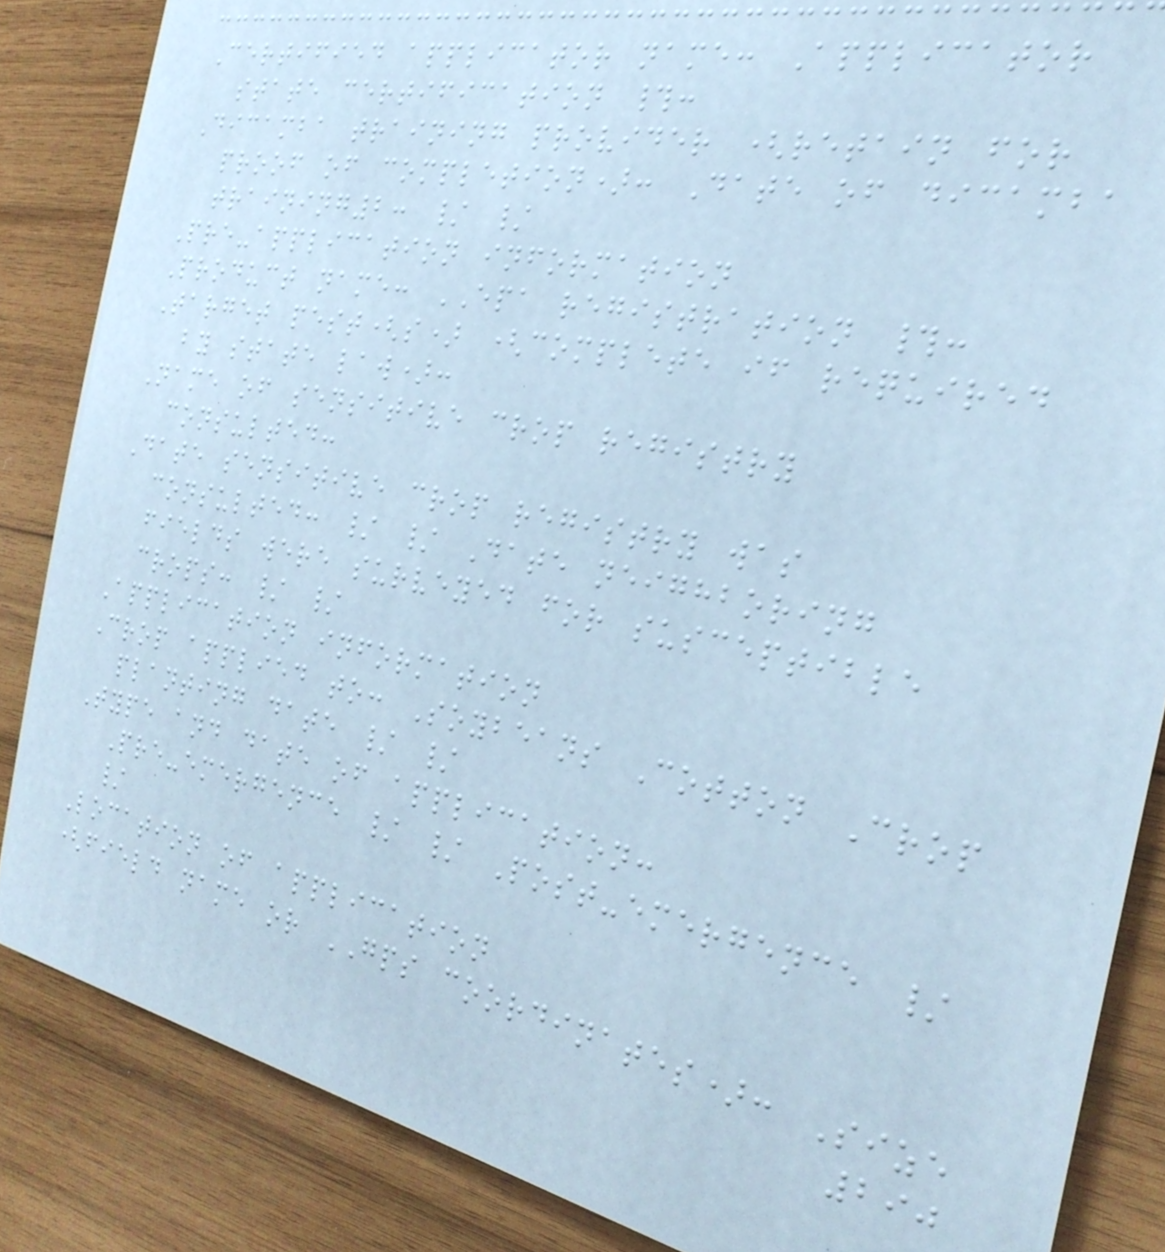Certified applicator name: Applicator
state certification #:
Dicamba training provider (retain for
proof of completion): Date of dicamba
training2: / /
Pre-application information
Product name: EPA registration #:
Target pest(s) (complete if required
by state law):
Name of sensitive crop registry
consulted:
Date sensitive crop registry was
consulted: / / Date neighboring
fields were surveyed for susceptible
crops: / /
Application information
Crop applied to: Soybeans Cotton Crop
planting date / /
Type and date of application:
Pre-emergence / / Post-emergence /
/
Location of application
(field name or GPS coordinates): Size
290
